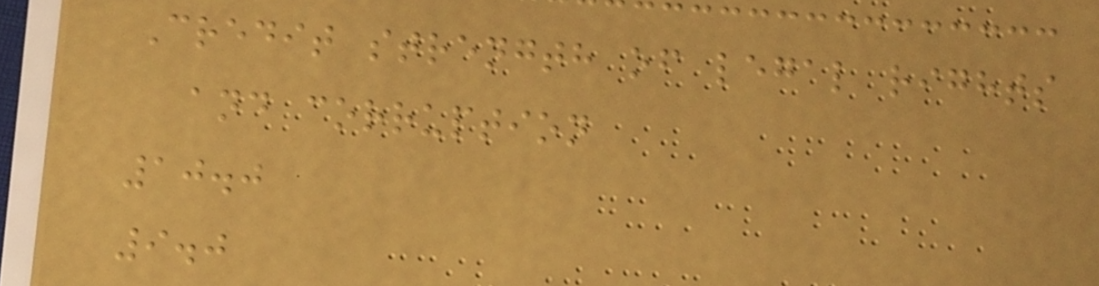Credit strength of legal rights
and corruption
10.0
9.0
